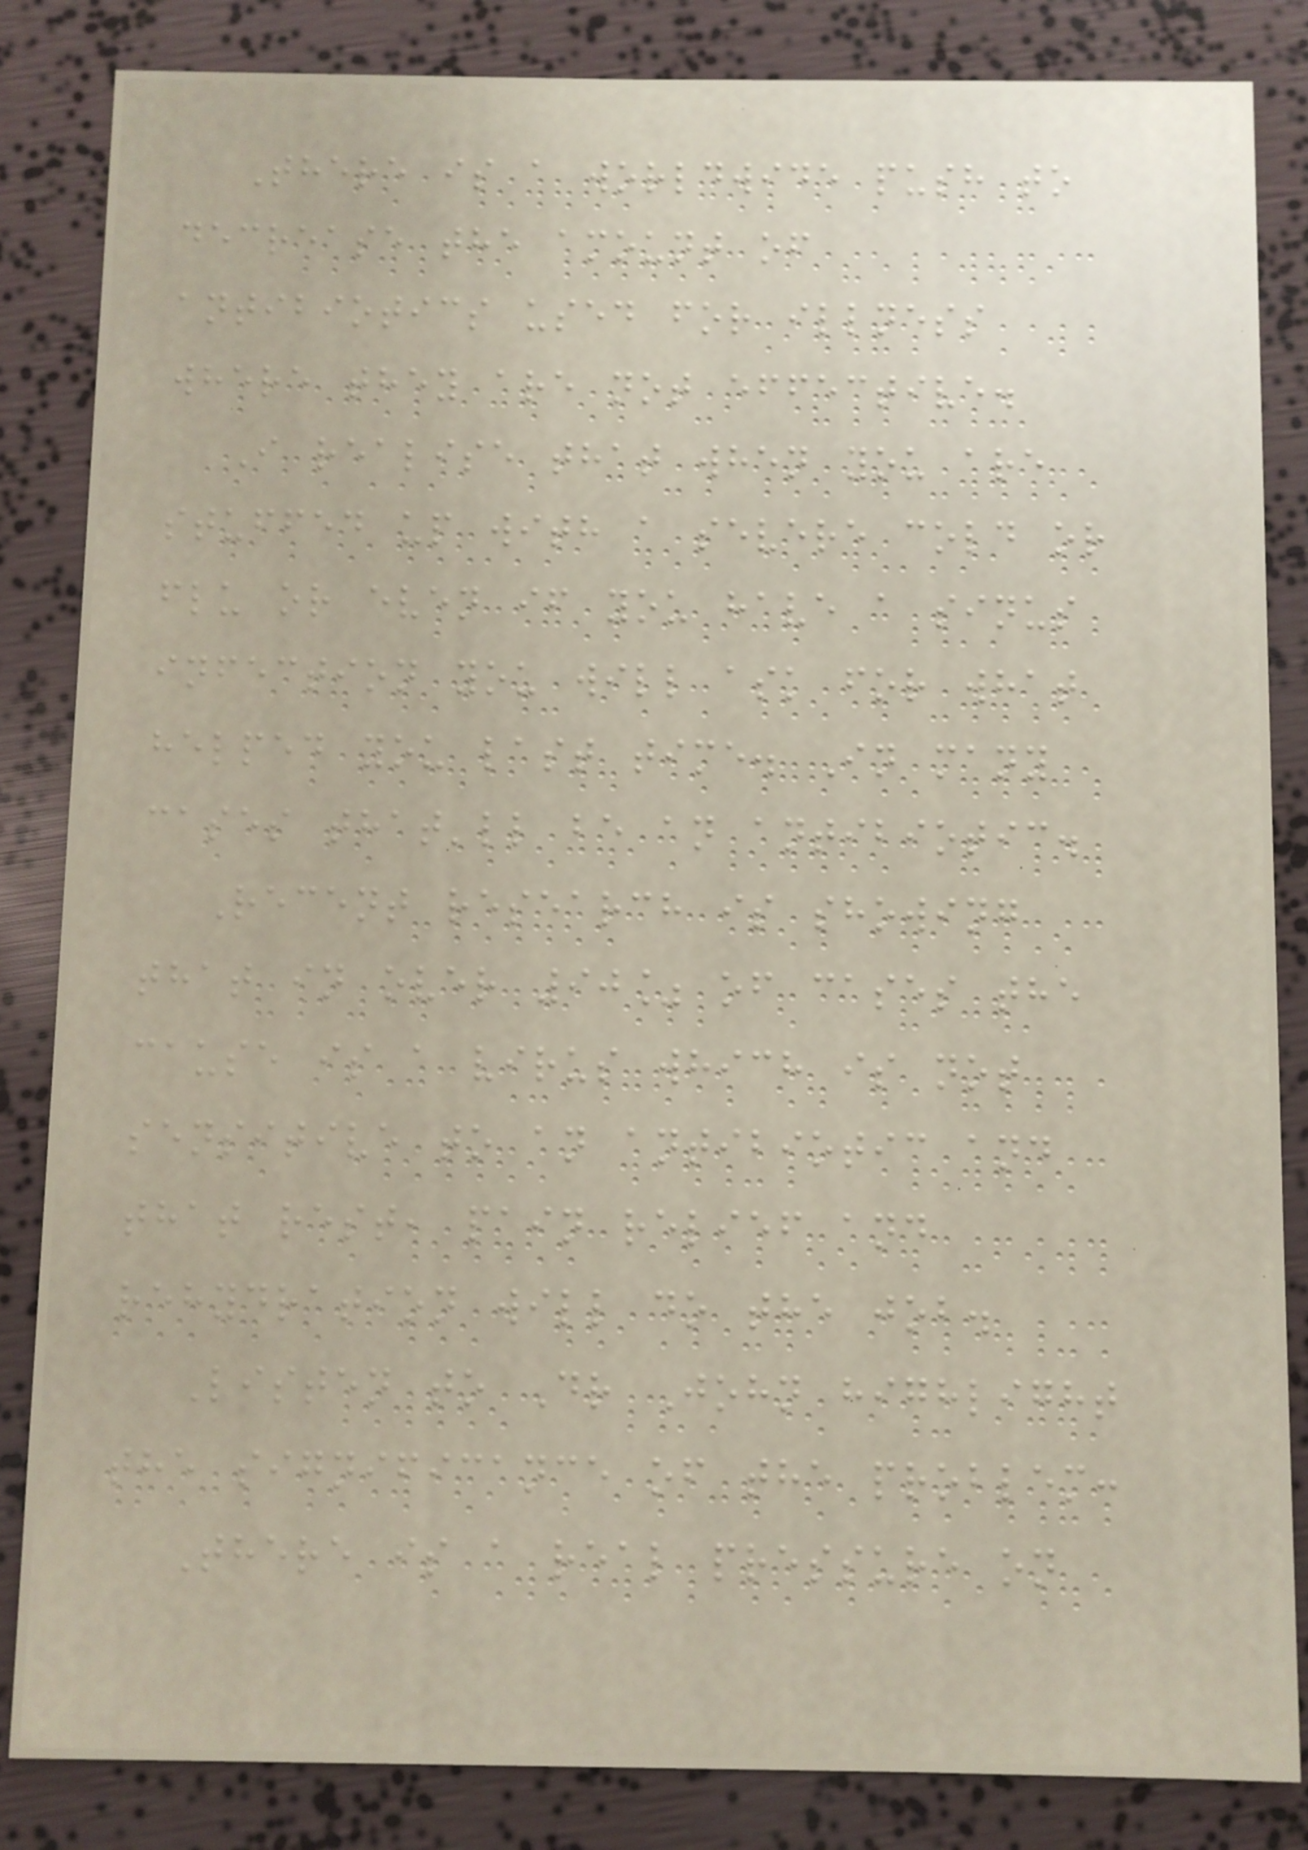There is a worldwide push to
decrease the amount of
antibiotics used for illness
where they are not effective.
I realise that when you are
stuffed up with a severe cold or
flu or even if you have a sinus
infection you will ask for what
helped you last time. In many
cases that'll be an antibiotic.
Recent research is showing
that in over 90% of cases the
cause is a virus which is not
sensitive to an antibiotic and
that rest, pain relief and
rehydration will do the job.
Listen to Dr John highlight
the significance of the problem:
There is a real pressure on
